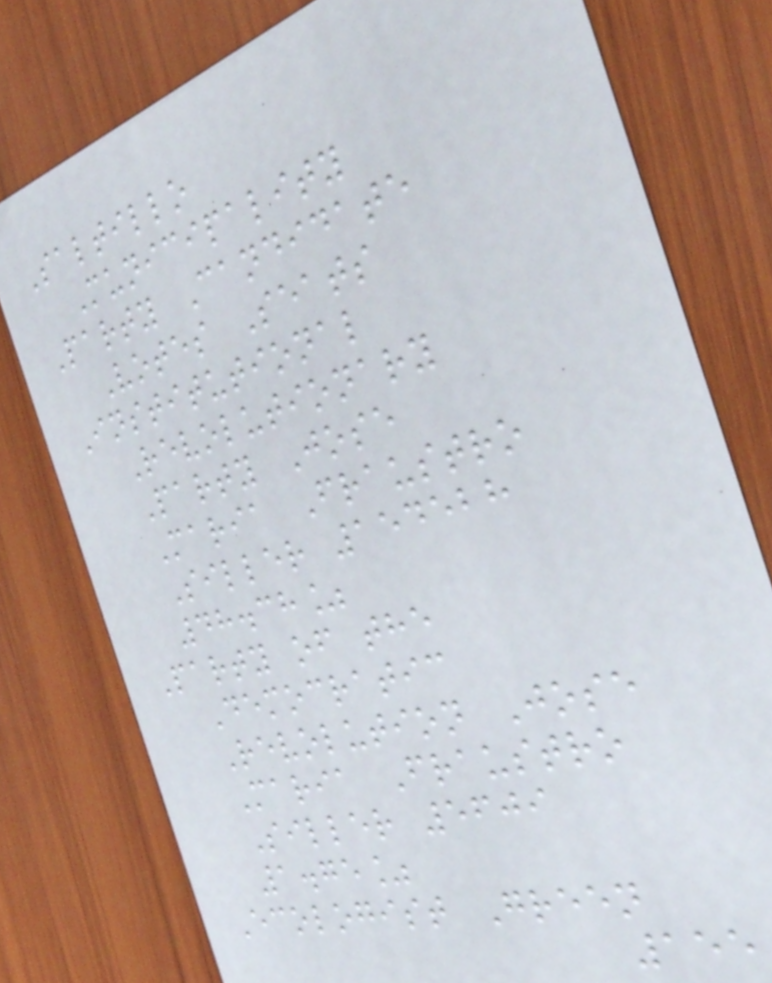Saltillo
Municipality
Party Candidate
Votes Seats
Institutional
Revolutionary
Party Jose
Maria Fraustro
Siller 154528
48.38%
Party of the
Democratic
Revolution Jose
Maria Fraustro
Siller 5609
1.75%
Ecologist Green
155
